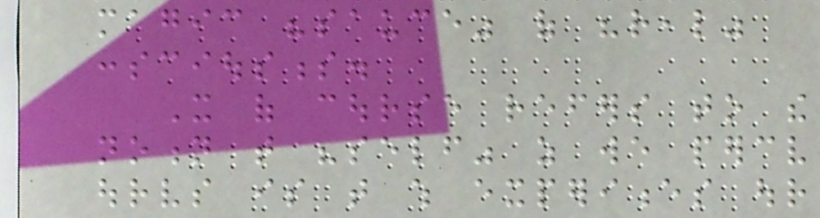magic "sauce" of "real"
consciousness.
It of course refers to the
notion that "self" as we perceive
ourselves is that which experiences our
